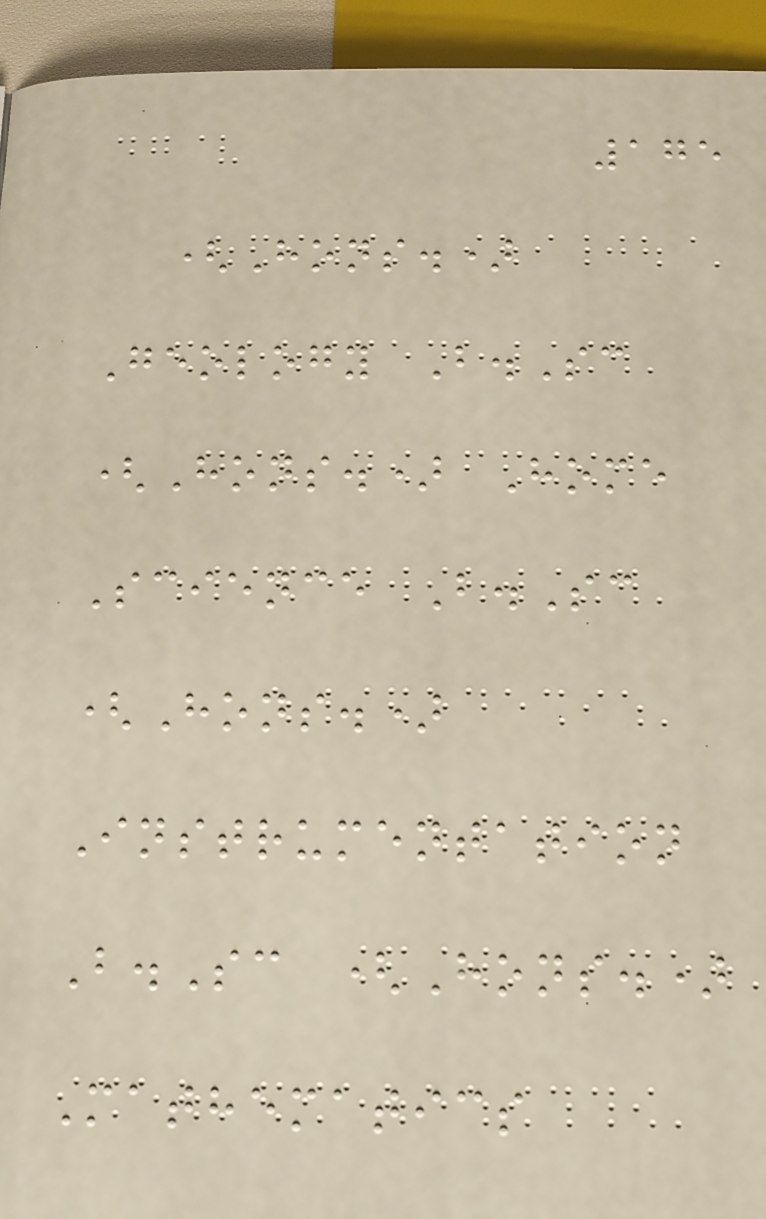175
(Hons.)
Geology B.Sc
(Hons.) Home
Science B.Sc
(Hons.)
Instrumentation
B.Sc (Hons.)
Mathematics
